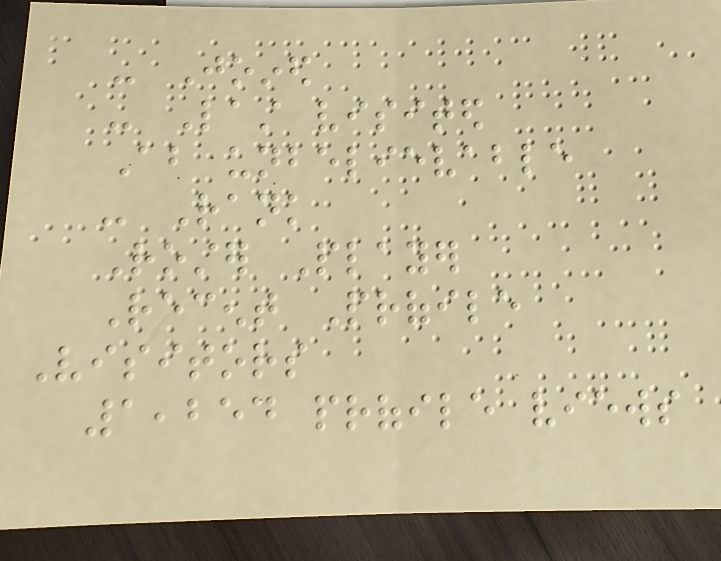- Joined
- Last visited
About unbelievable
- Rank
Roster Player
Recent Profile
Visitors
1,254 profile views
